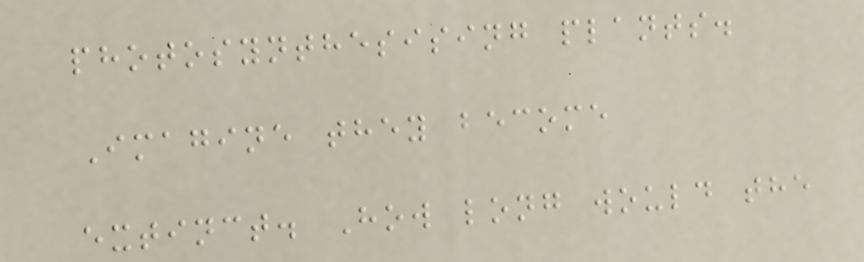photosynthesising plants.
Imagine they become
extinct. How long would the
